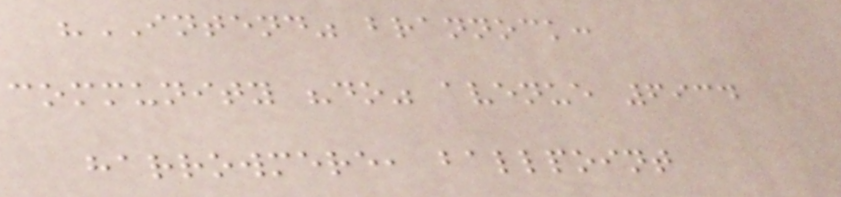"INTEND" brannock:
community "do" avenue 6934
harrowmere, ballpoint
